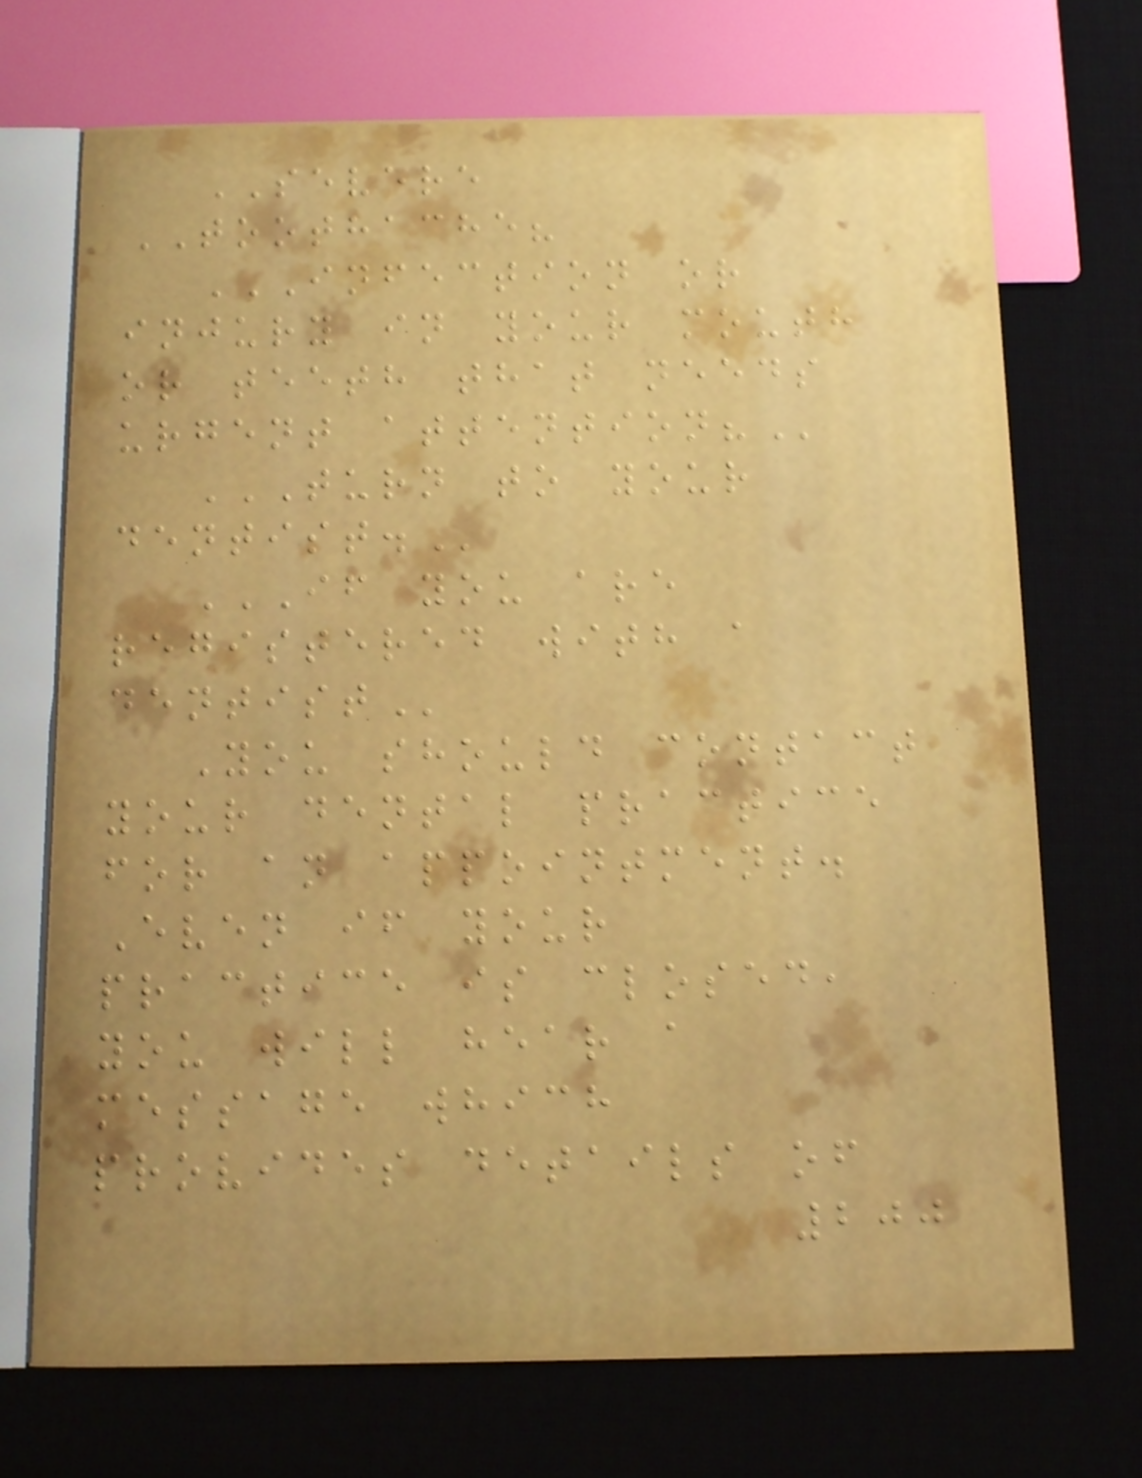SEVERE
TOOTHACHE?
INFECTION OR
INJURY IN YOUR MOUTH
OR TEETH THAT NEEDS
URGENT ATTENTION?
TURN TO YOUR
DENTIST.
IF YOU ARE
REGISTERED WITH A
DENTIST
You should contact
your dental practice
for an appointment.
Even if your
practice is closed,
you will hear a
message which
provides details of
200
